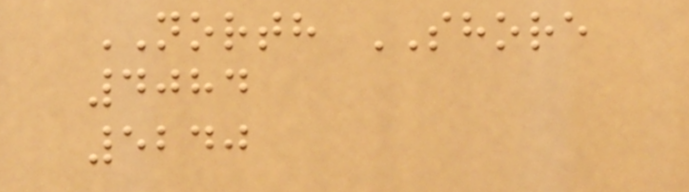NORTH SHORE
4084
5240
